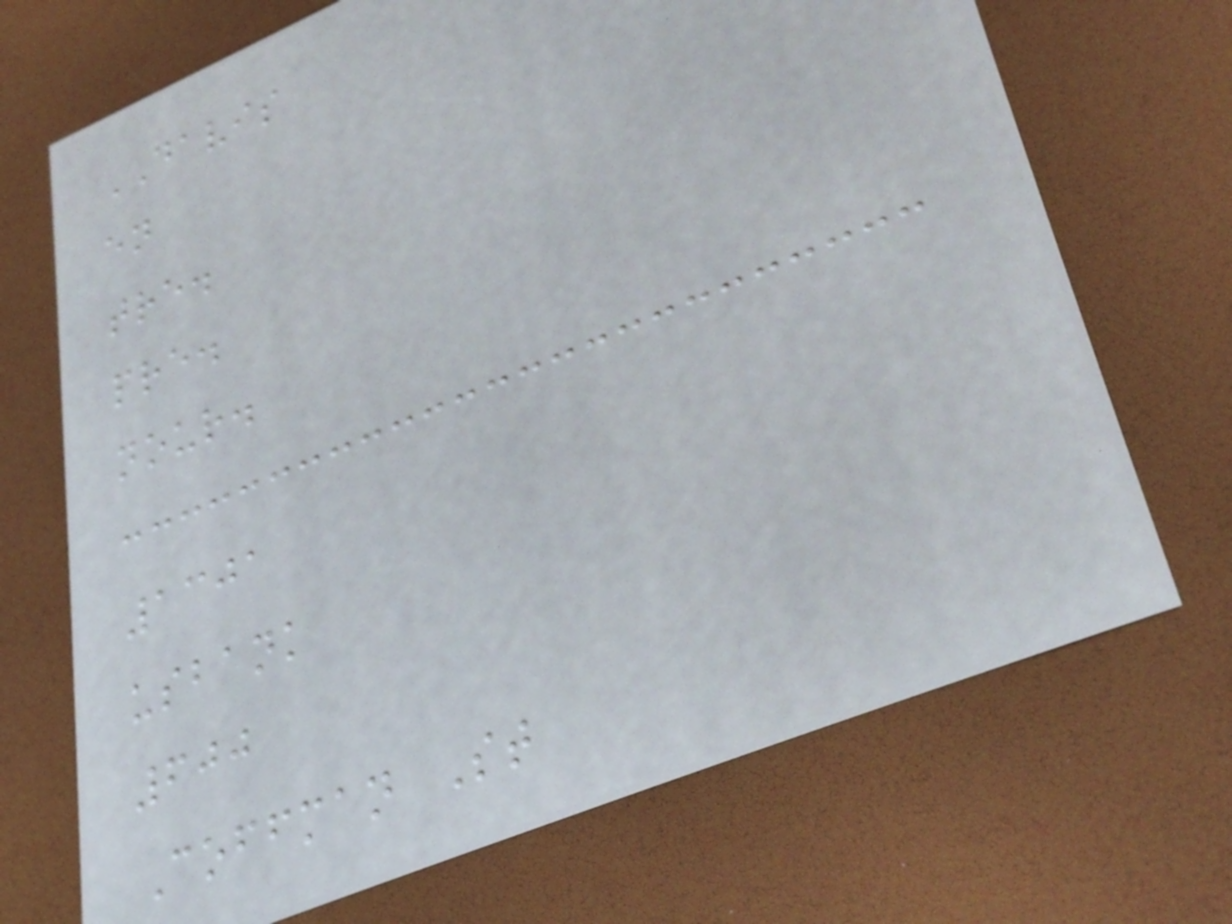DAVIS
en
tre.
pre.
nour.
1301
usbank
600
Coffman St
